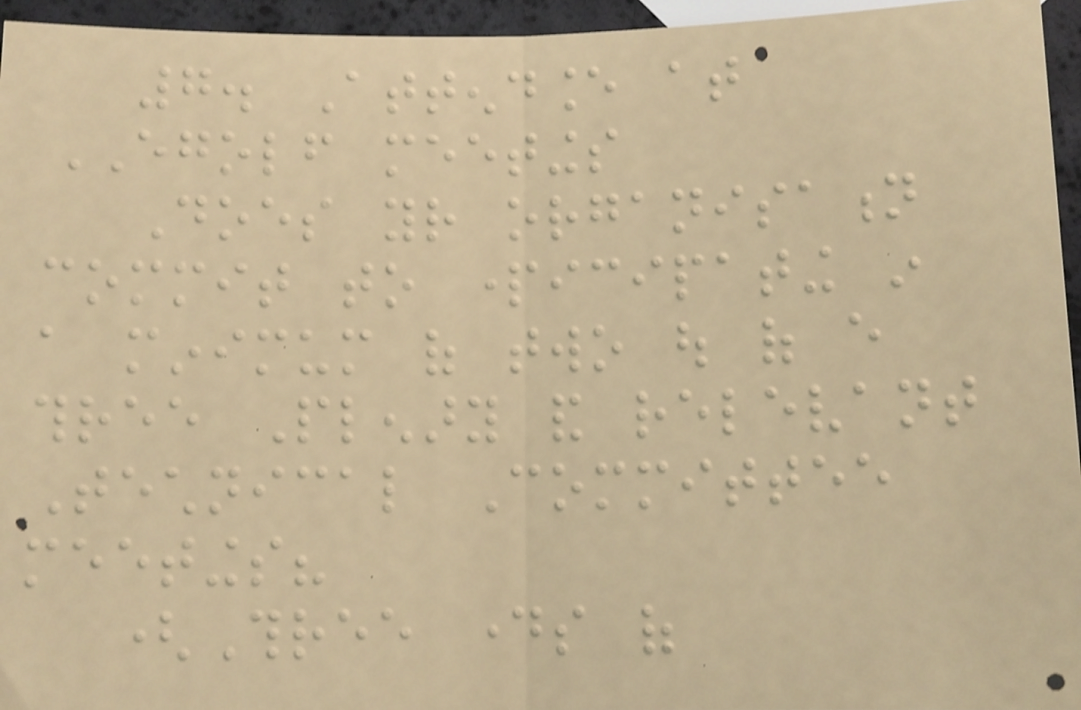7. Attendance at
EGOLF meetings
Does your organisation
commit to participating in
a minimum of two out of every
three Plenary and relevant
Technical Committee
meetings?
(Three days of
